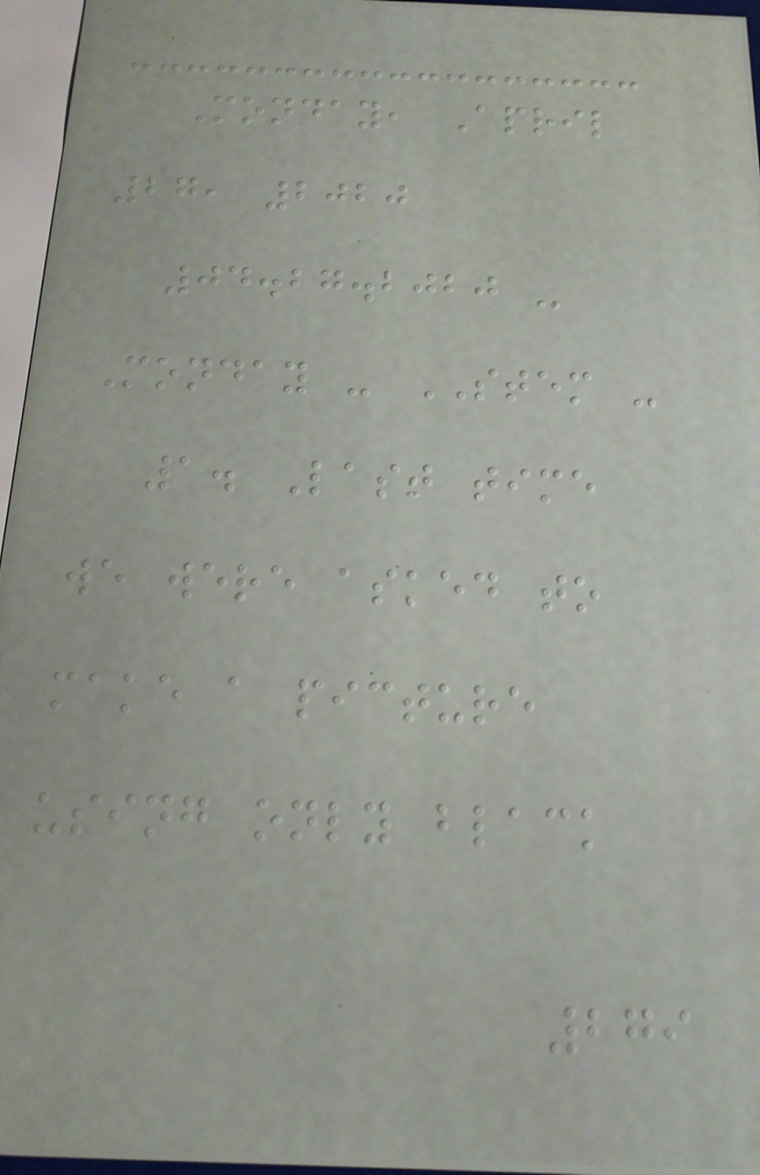Monday, April
27, 2020
04.27.2020 -
Monday - STEM -
1. Last time
we were asked to
make a picture
using only black
279
